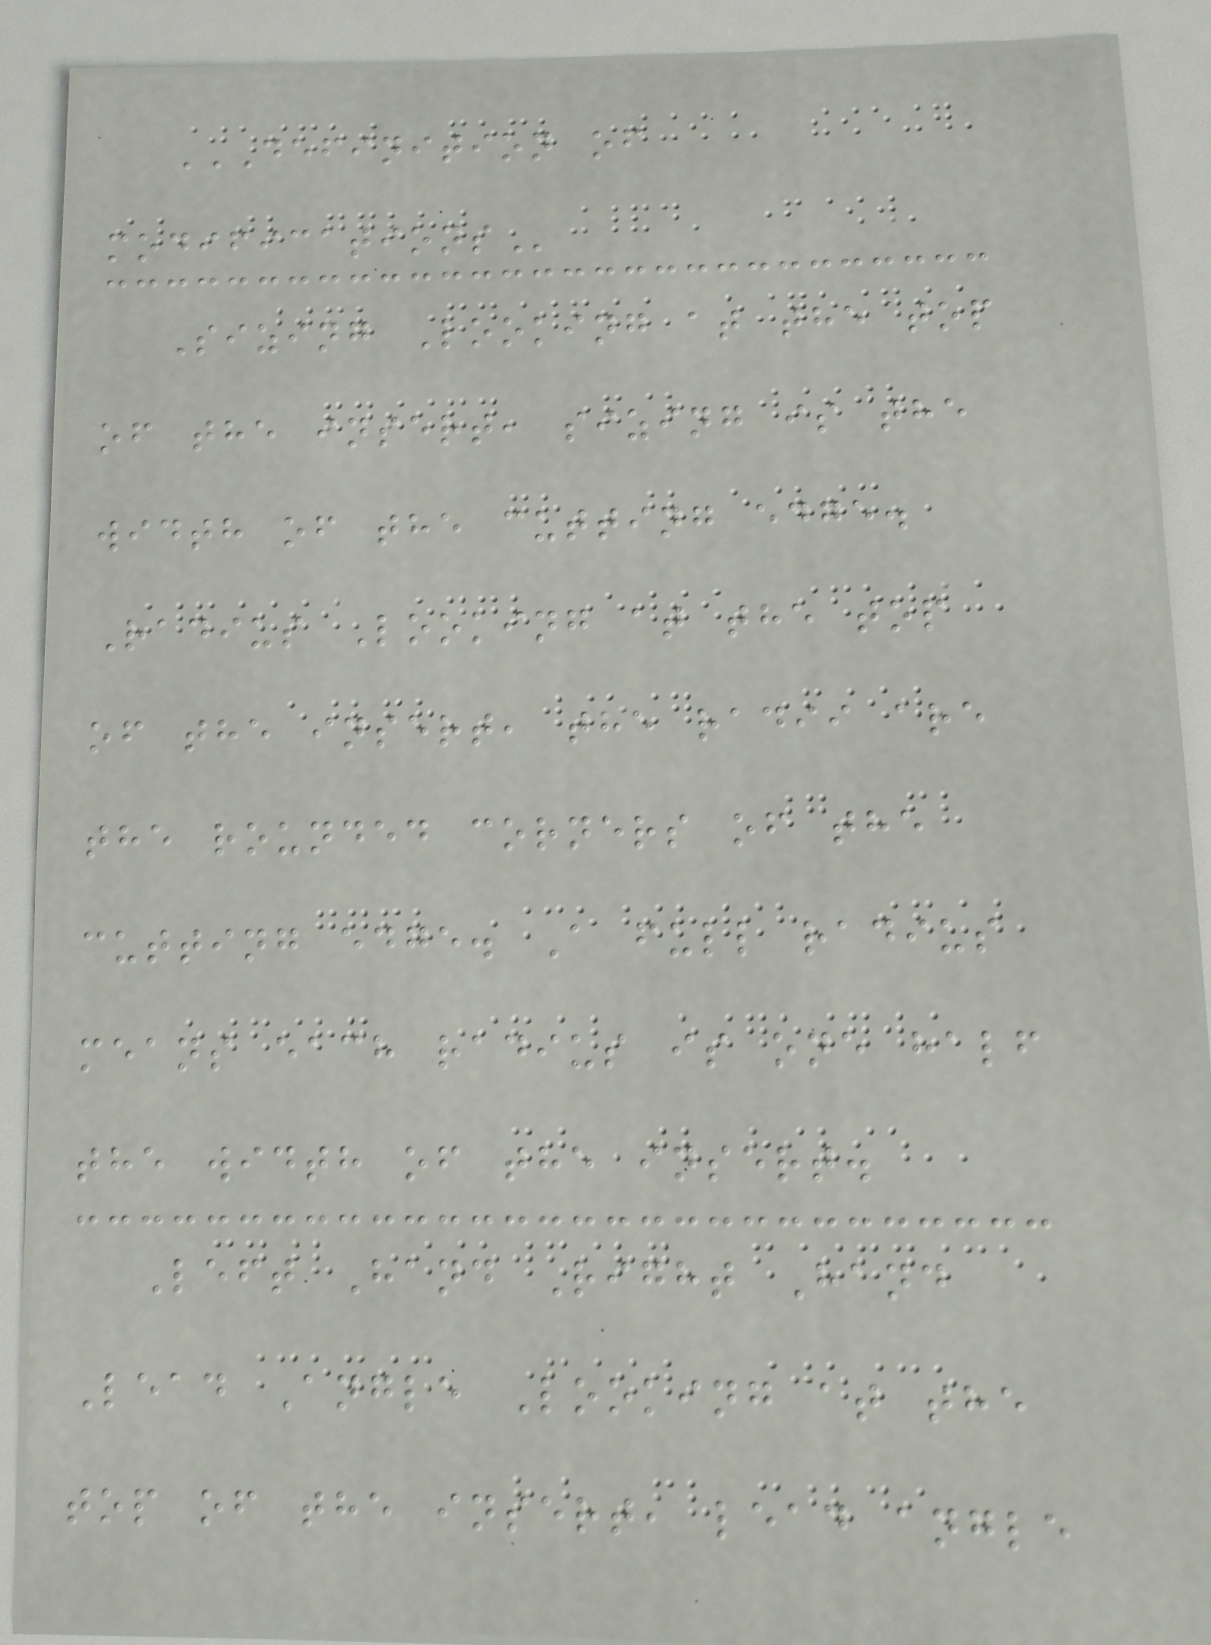DEFINITION OF
MODIFICATIONS
Sizing Looking at the top
of the insert, sizing is the
width of the cutting edge.
Radius Looking at the top
of the insert, the radii are
the rounded corners of the
cutting edge. A full radius
means each radius is one half
the width of the insert.
Left Hand Right Hand
Lead Angle Looking at the
top of the insert, lead angle
